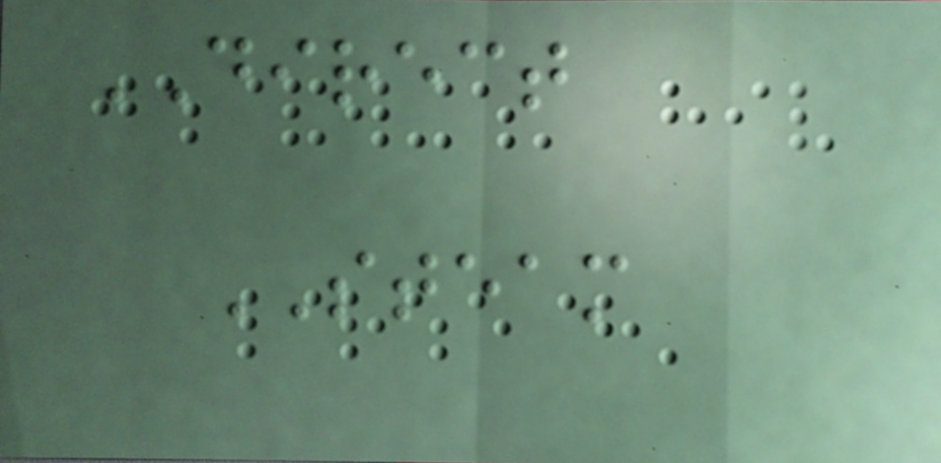DIRECT
STEAM
